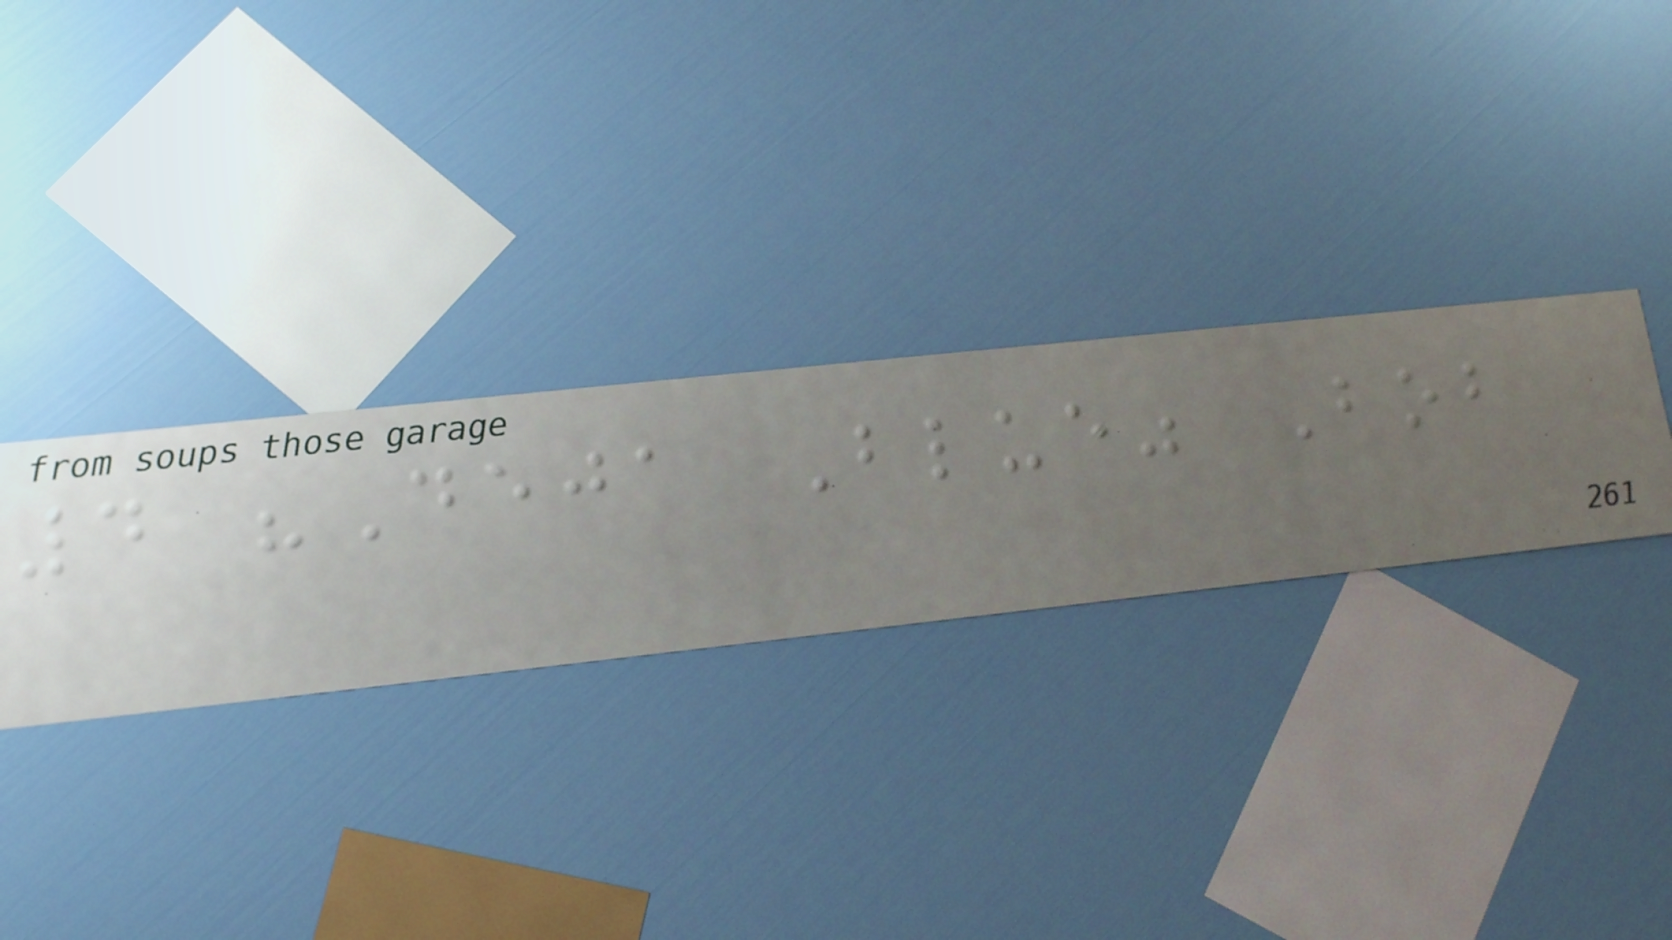4 "Deja Blue" Bob
